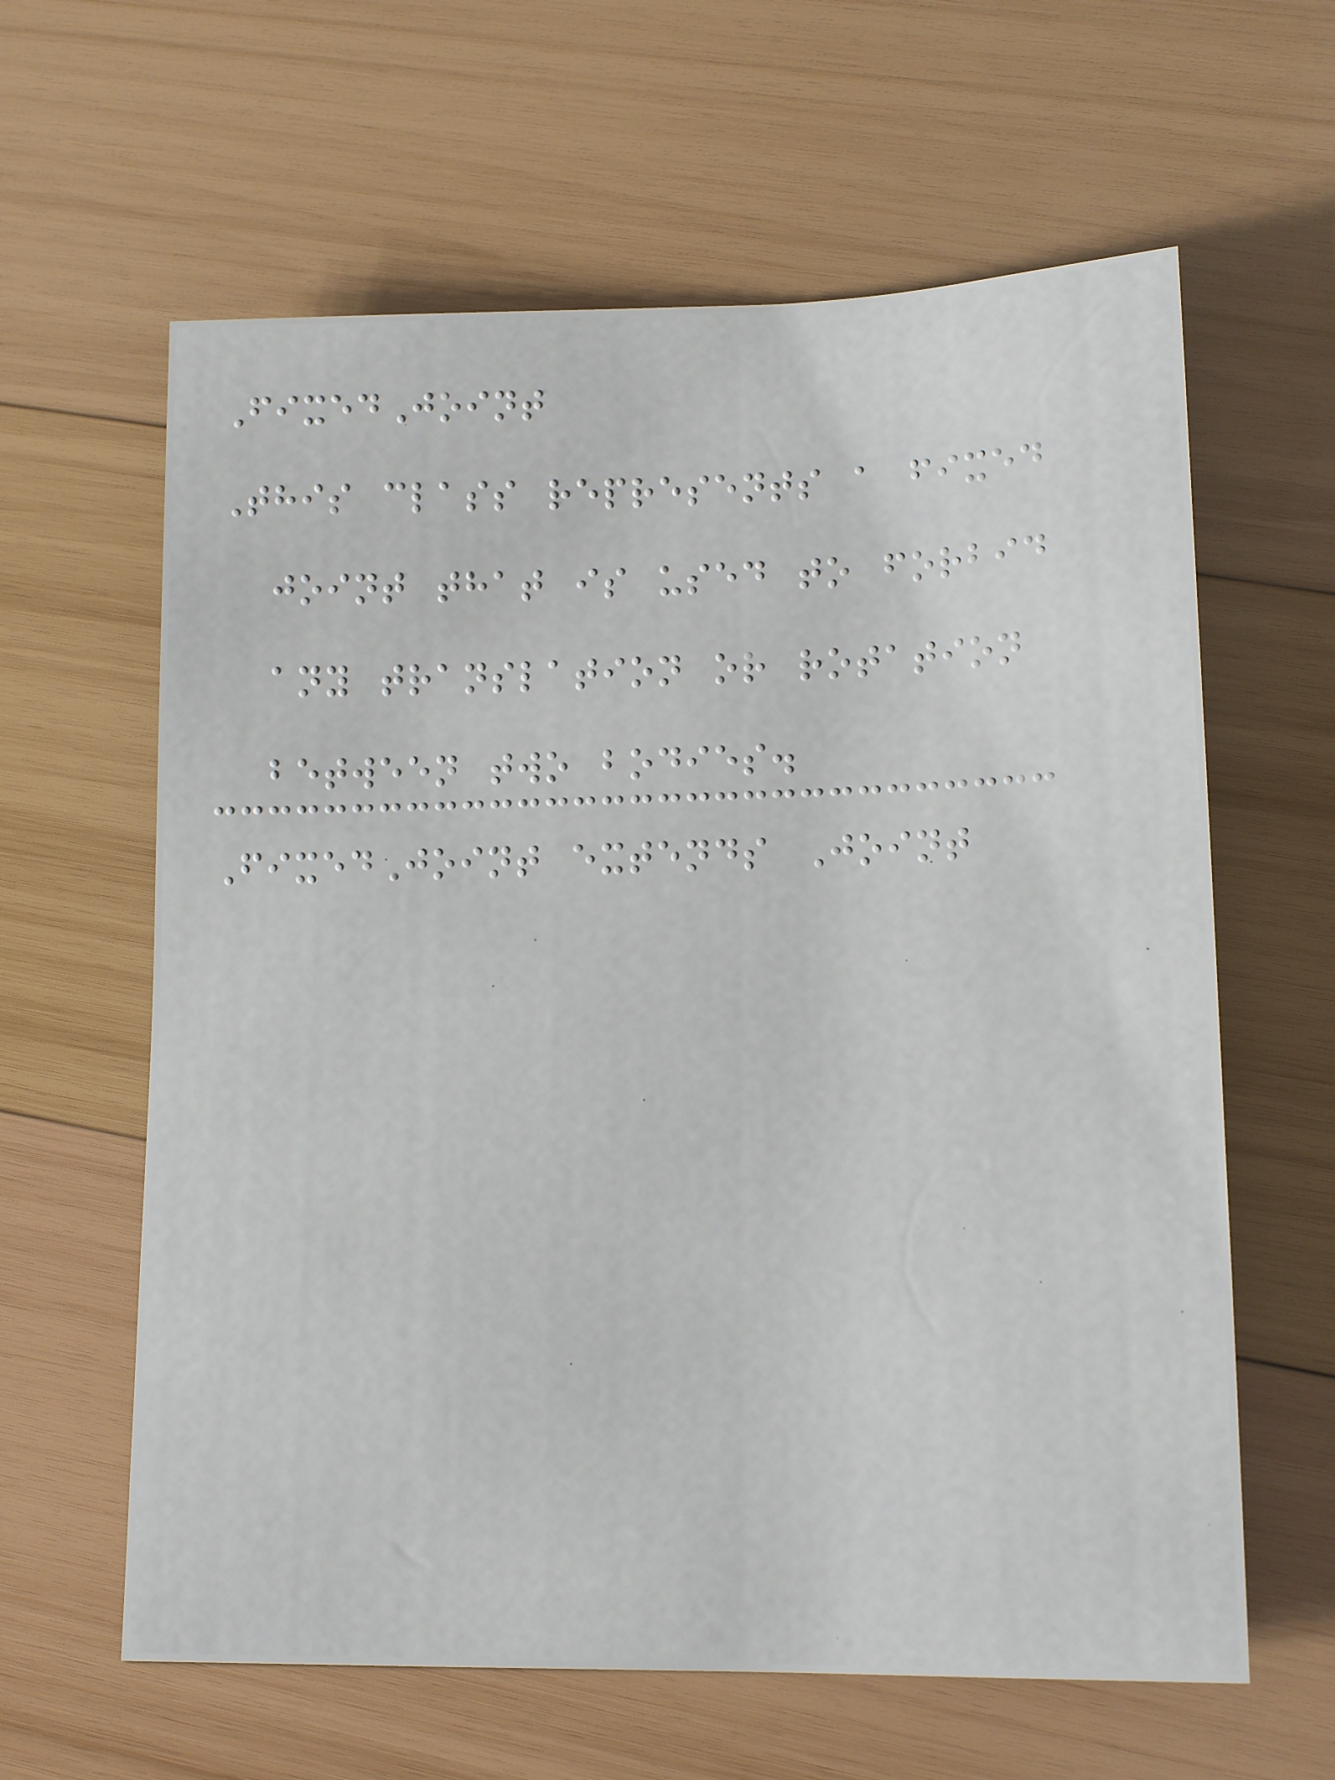FixedJoint
This class represents a fixed
joint that is used to forbid
any translation or rotation
between two bodies.
FixedJoint extends Joint
